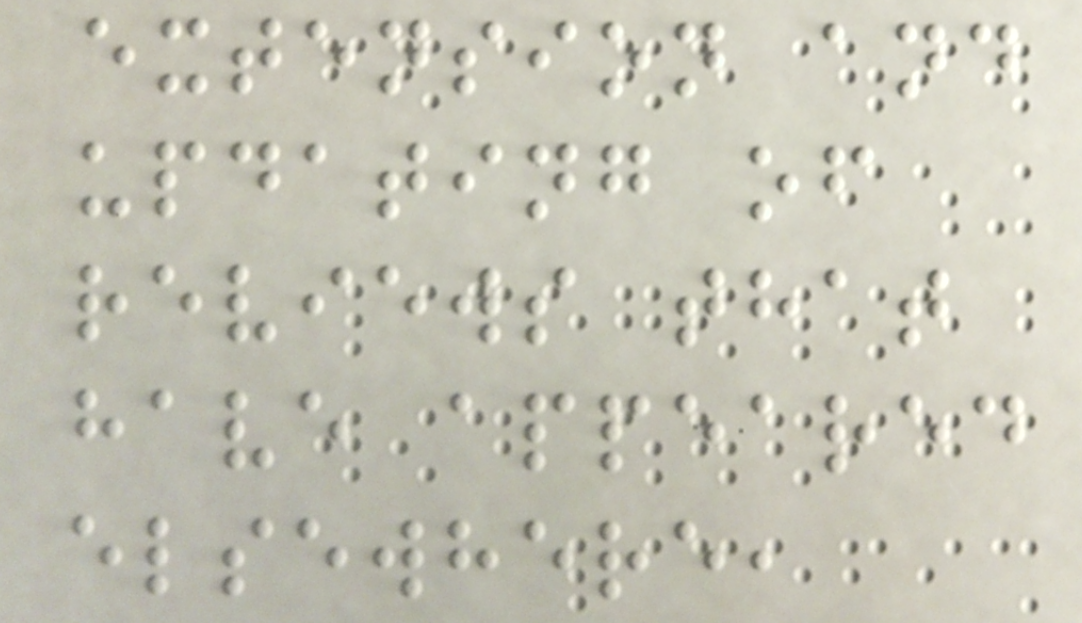extension and
updating of
reviews that
have appeared
elsewhere,
